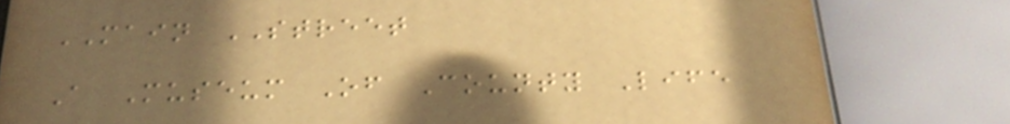MAIN STREET
A Museum Of County Life
